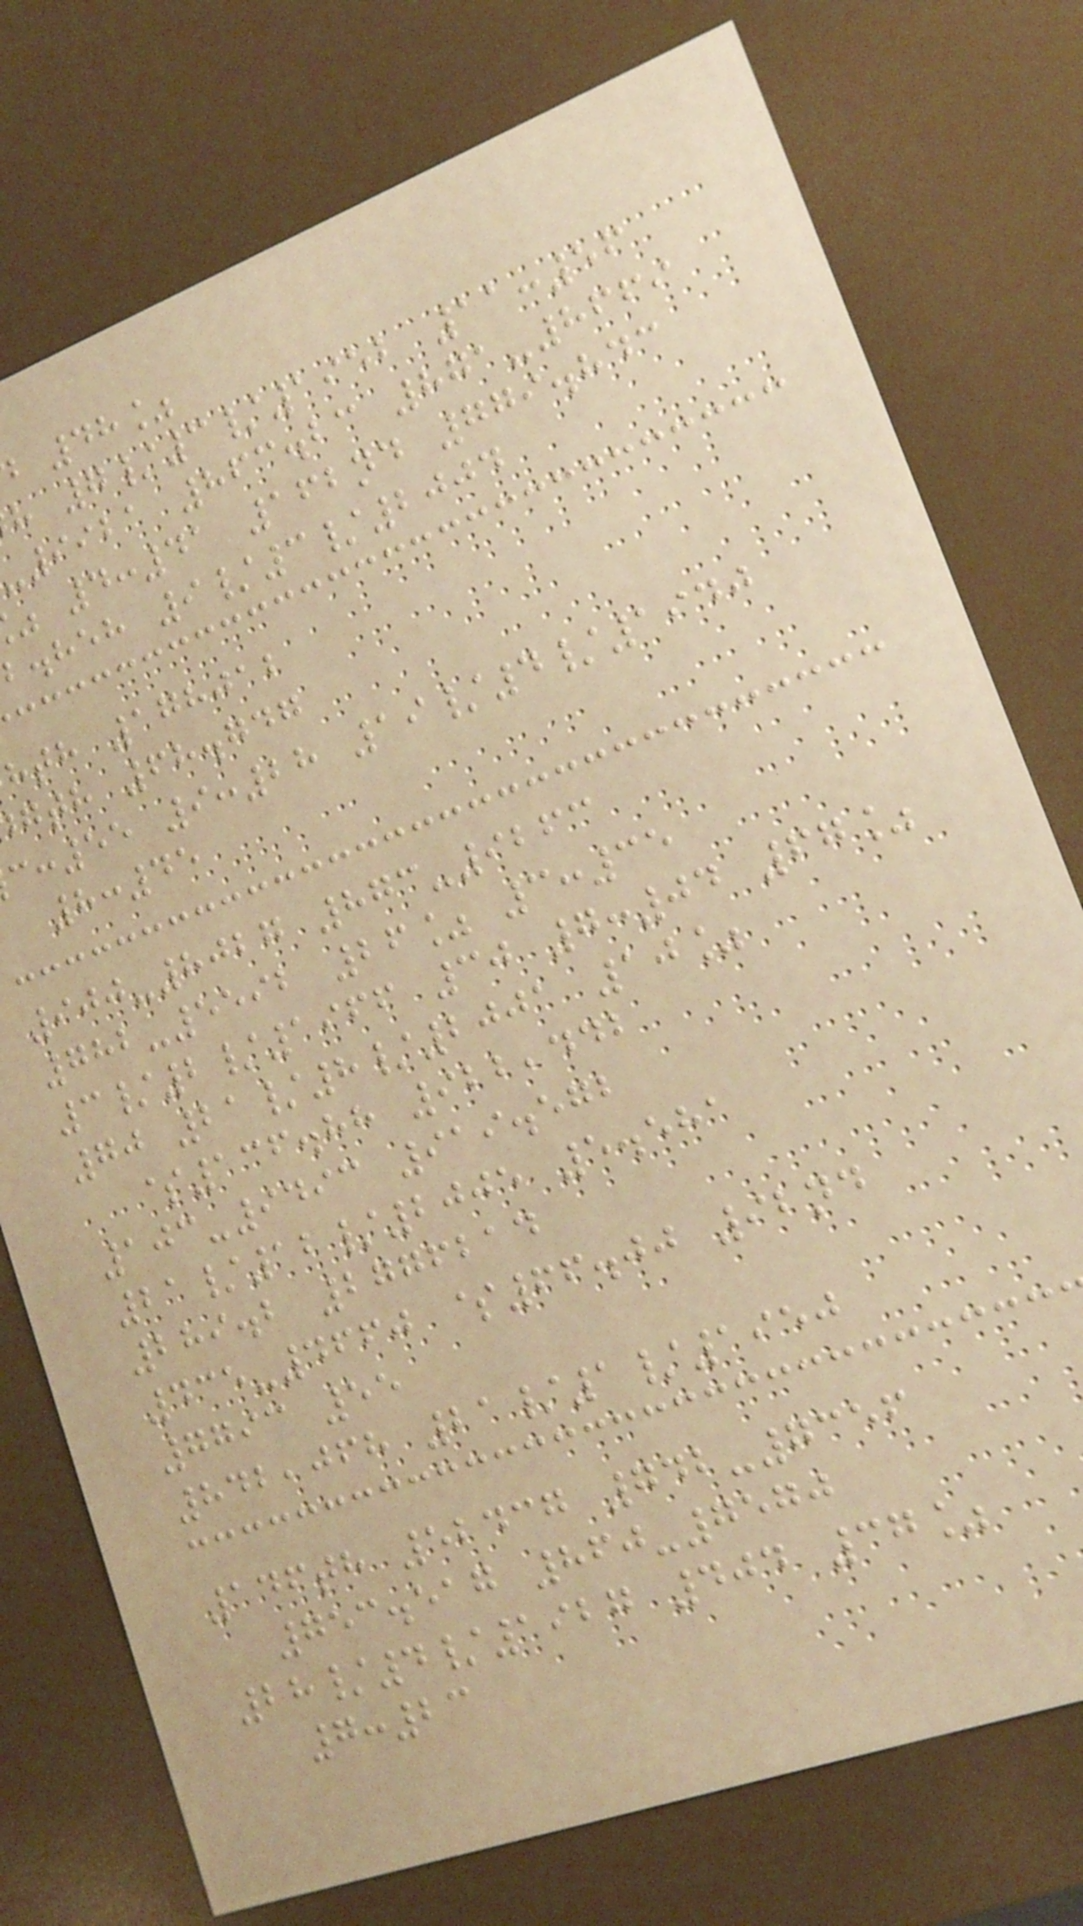48%
h 7/3/1952 11:56
9921 863.23 871-8669
4:41 162nd 779.843
b.heh 9/3/2004
hth 178012
gth 68.747
:55 9:28 19/4/1940
8:45
900-8027 873-9263
782-5592 26% 3:35
3/2/1966 30 7:04 67%
70 21/8/2001 10%
$136.88 922,442
103-9493 919.572
21/12/2005 5.581
289.2 2776214
435-4660 $66.00 92nd
7793 55
842,068 21/1/1950
146th 52437 742-7356
753.517 860-7570
28/4/1927 404 37%
7:23
